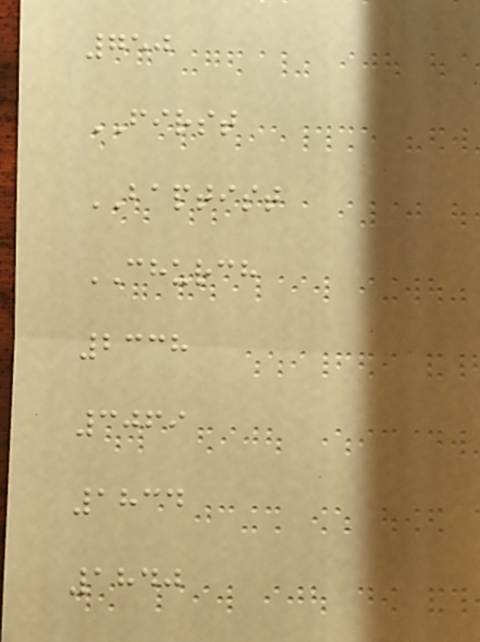750
FIRST
BAPTIST
CHURCH
2338
3069
1834
1840
